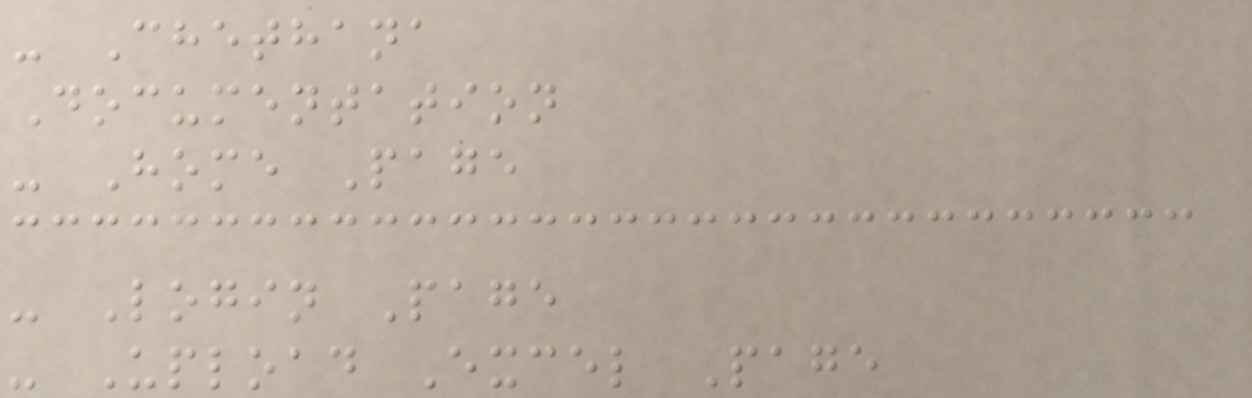- Chethana
Documentation
- Home Page
- Login Page
- Upload Excel Page
